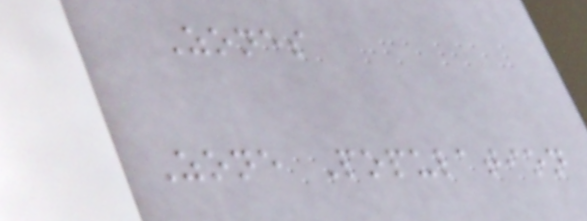Zones
Zone Population
